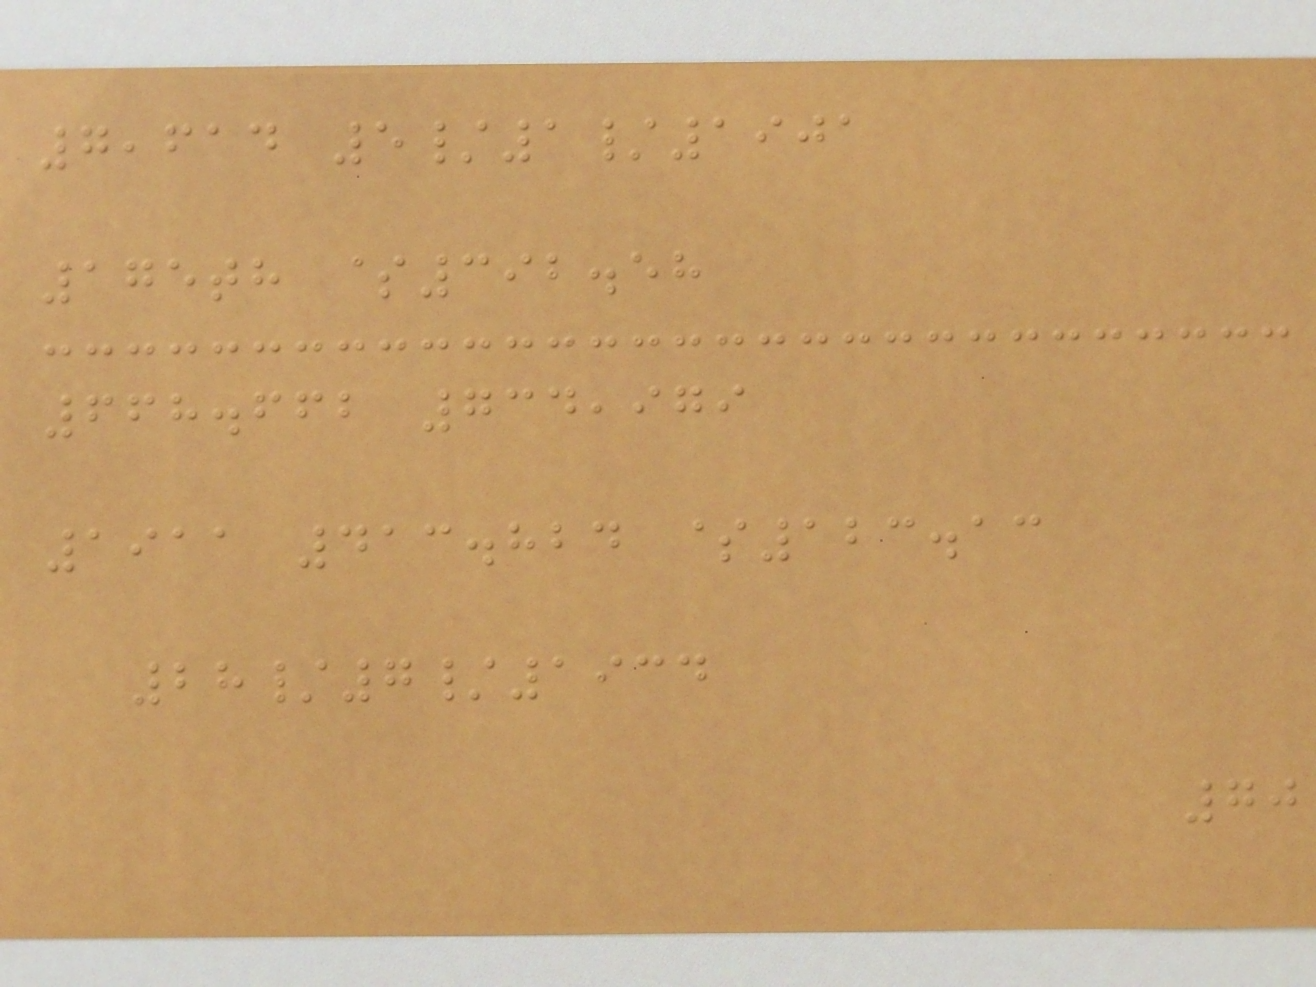7,614 5/1/1901
175th $392.58
668.662 734,979
1911 413.824 $123.13
28/7/1934
70
